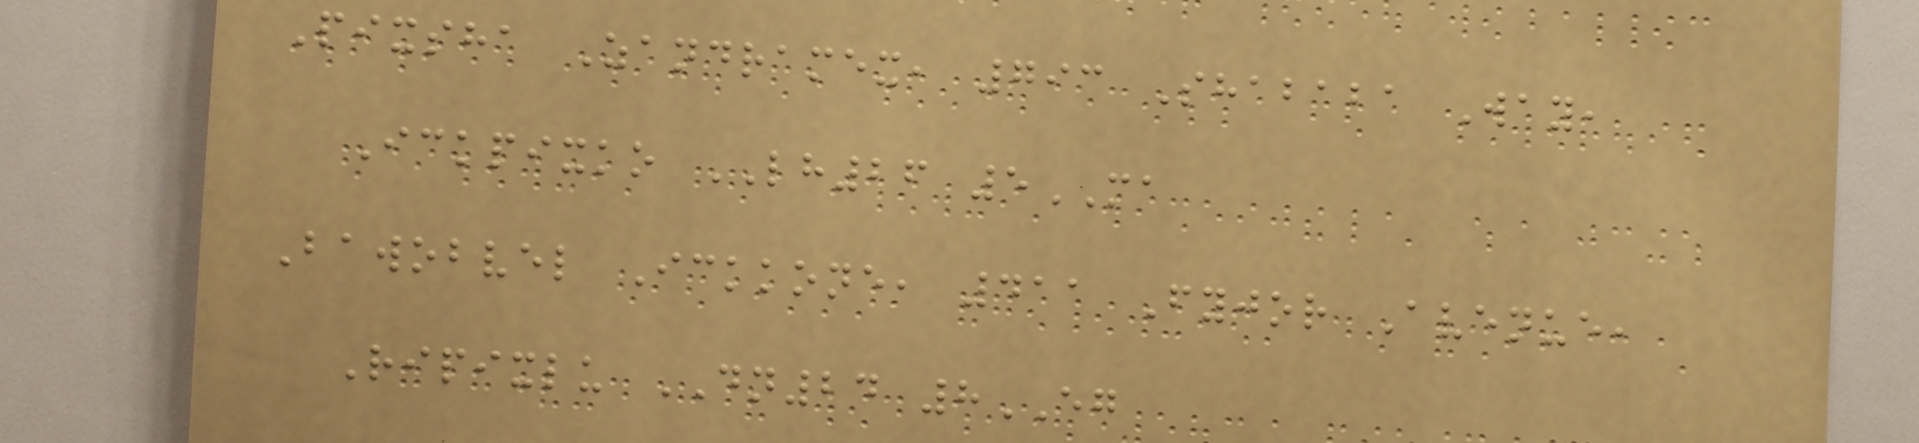Pixsha Zandramex, 793 Shababa Way,
Ickpixko LH26 5MA
Bawobvel Ickkone, 411 Fyjor Avenue,
Ripixlu DN24 8EG
